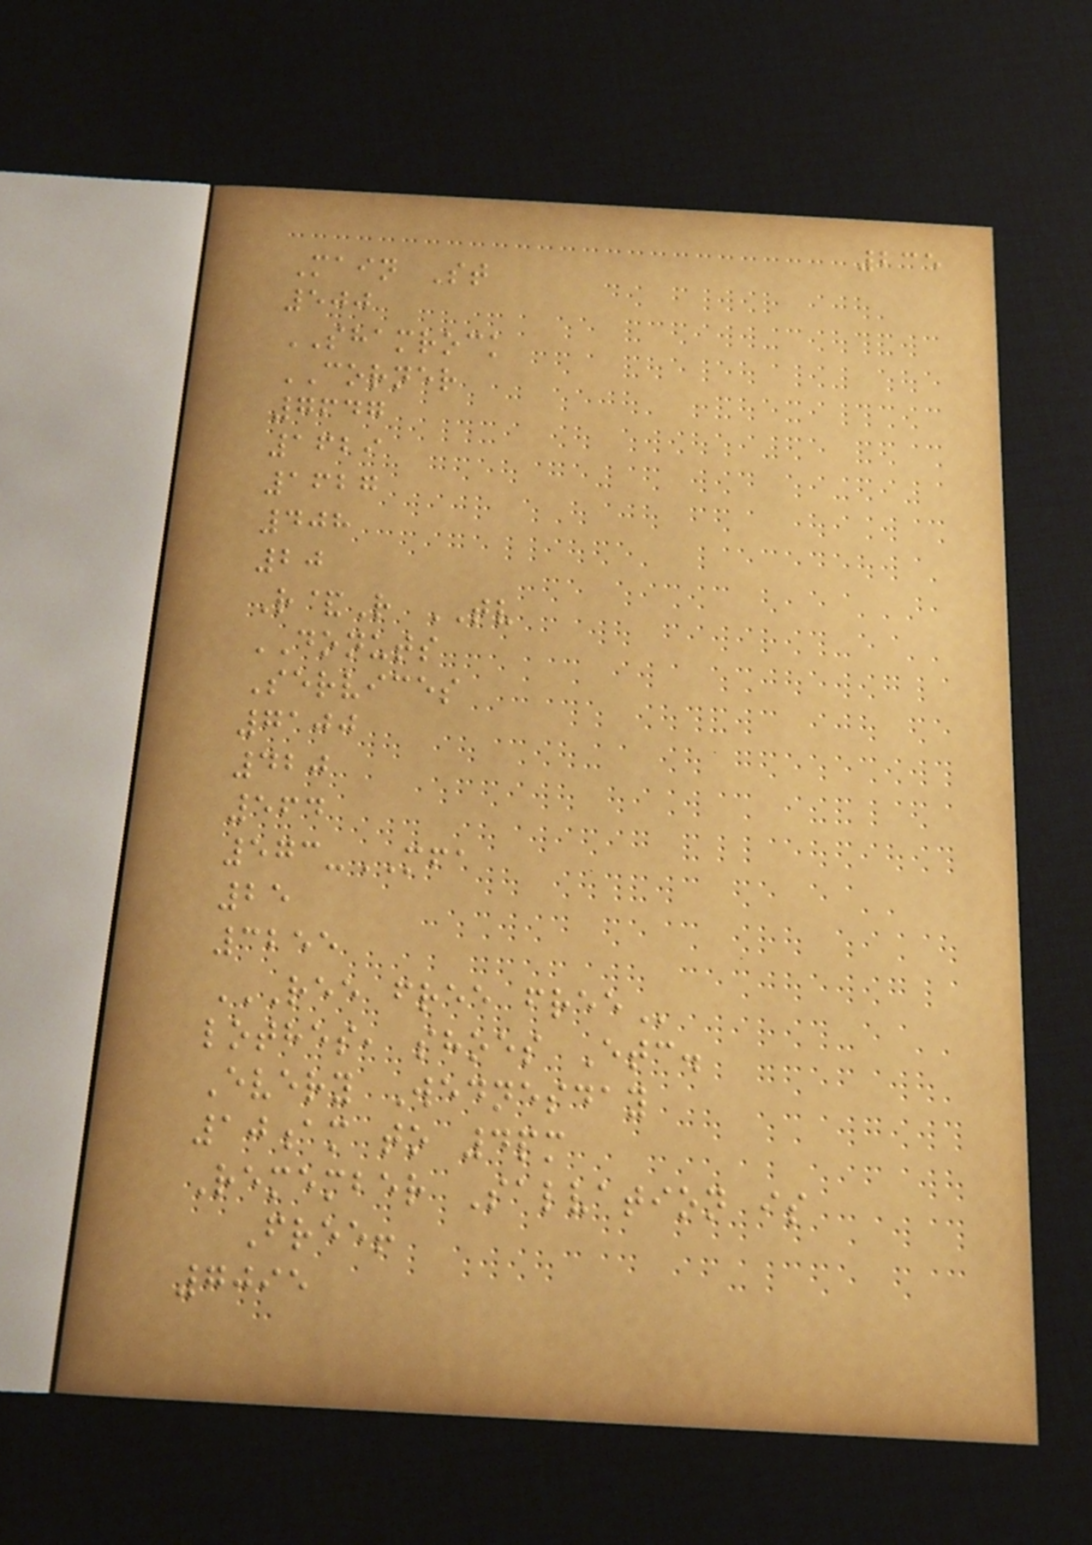235
Main St
500
SHAMROCK
CORNER
7647
1629
1627
408
20
R&R TV
DONUTS
Services
7100
420
564
573-MFA
25
3255
REE FREE FREE
lothes, shoes Etc.
Every Wednesday
10am to 4pm
Remember Salvation is
Free!
7095
